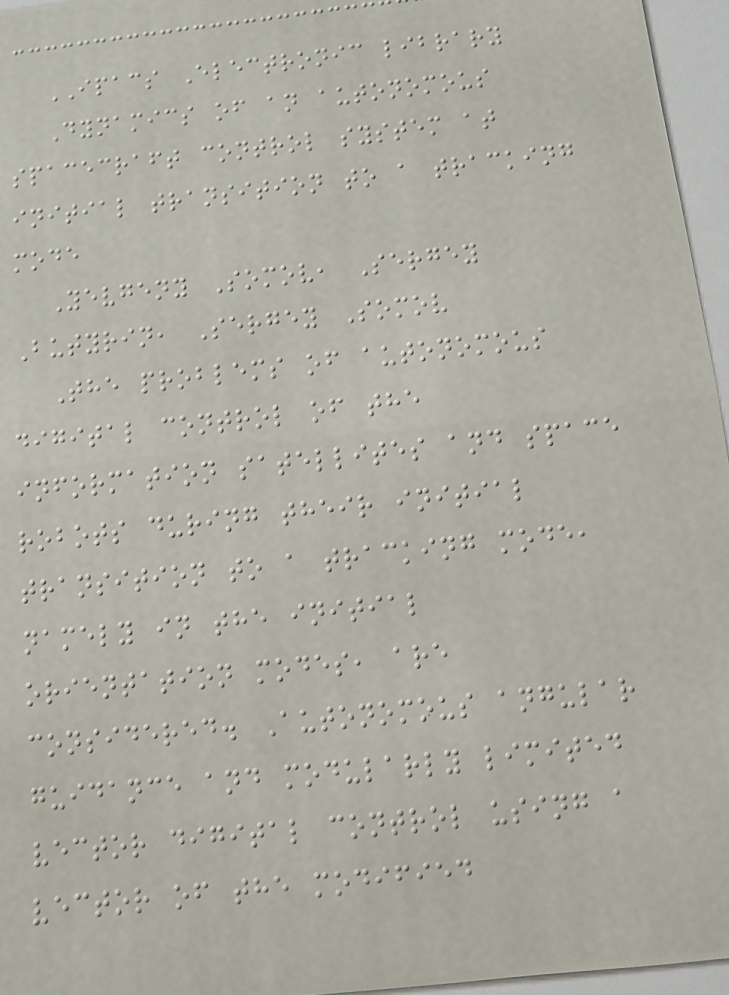IPACS Electronic library
Dynamics of an autonomous
spacecraft control system at
initial transition to a tracking
mode
Yevgeny Somov, Sergey
Butyrin, Sergey Somov
The problems of autonomous
digital control of the
information satellites and space
robots during their initial
transition to a tracking mode,
namely in the initial
orientation modes, are
considered. Autonomous angular
guidance and modularly limited
vector digital control using a
vector of the modified
